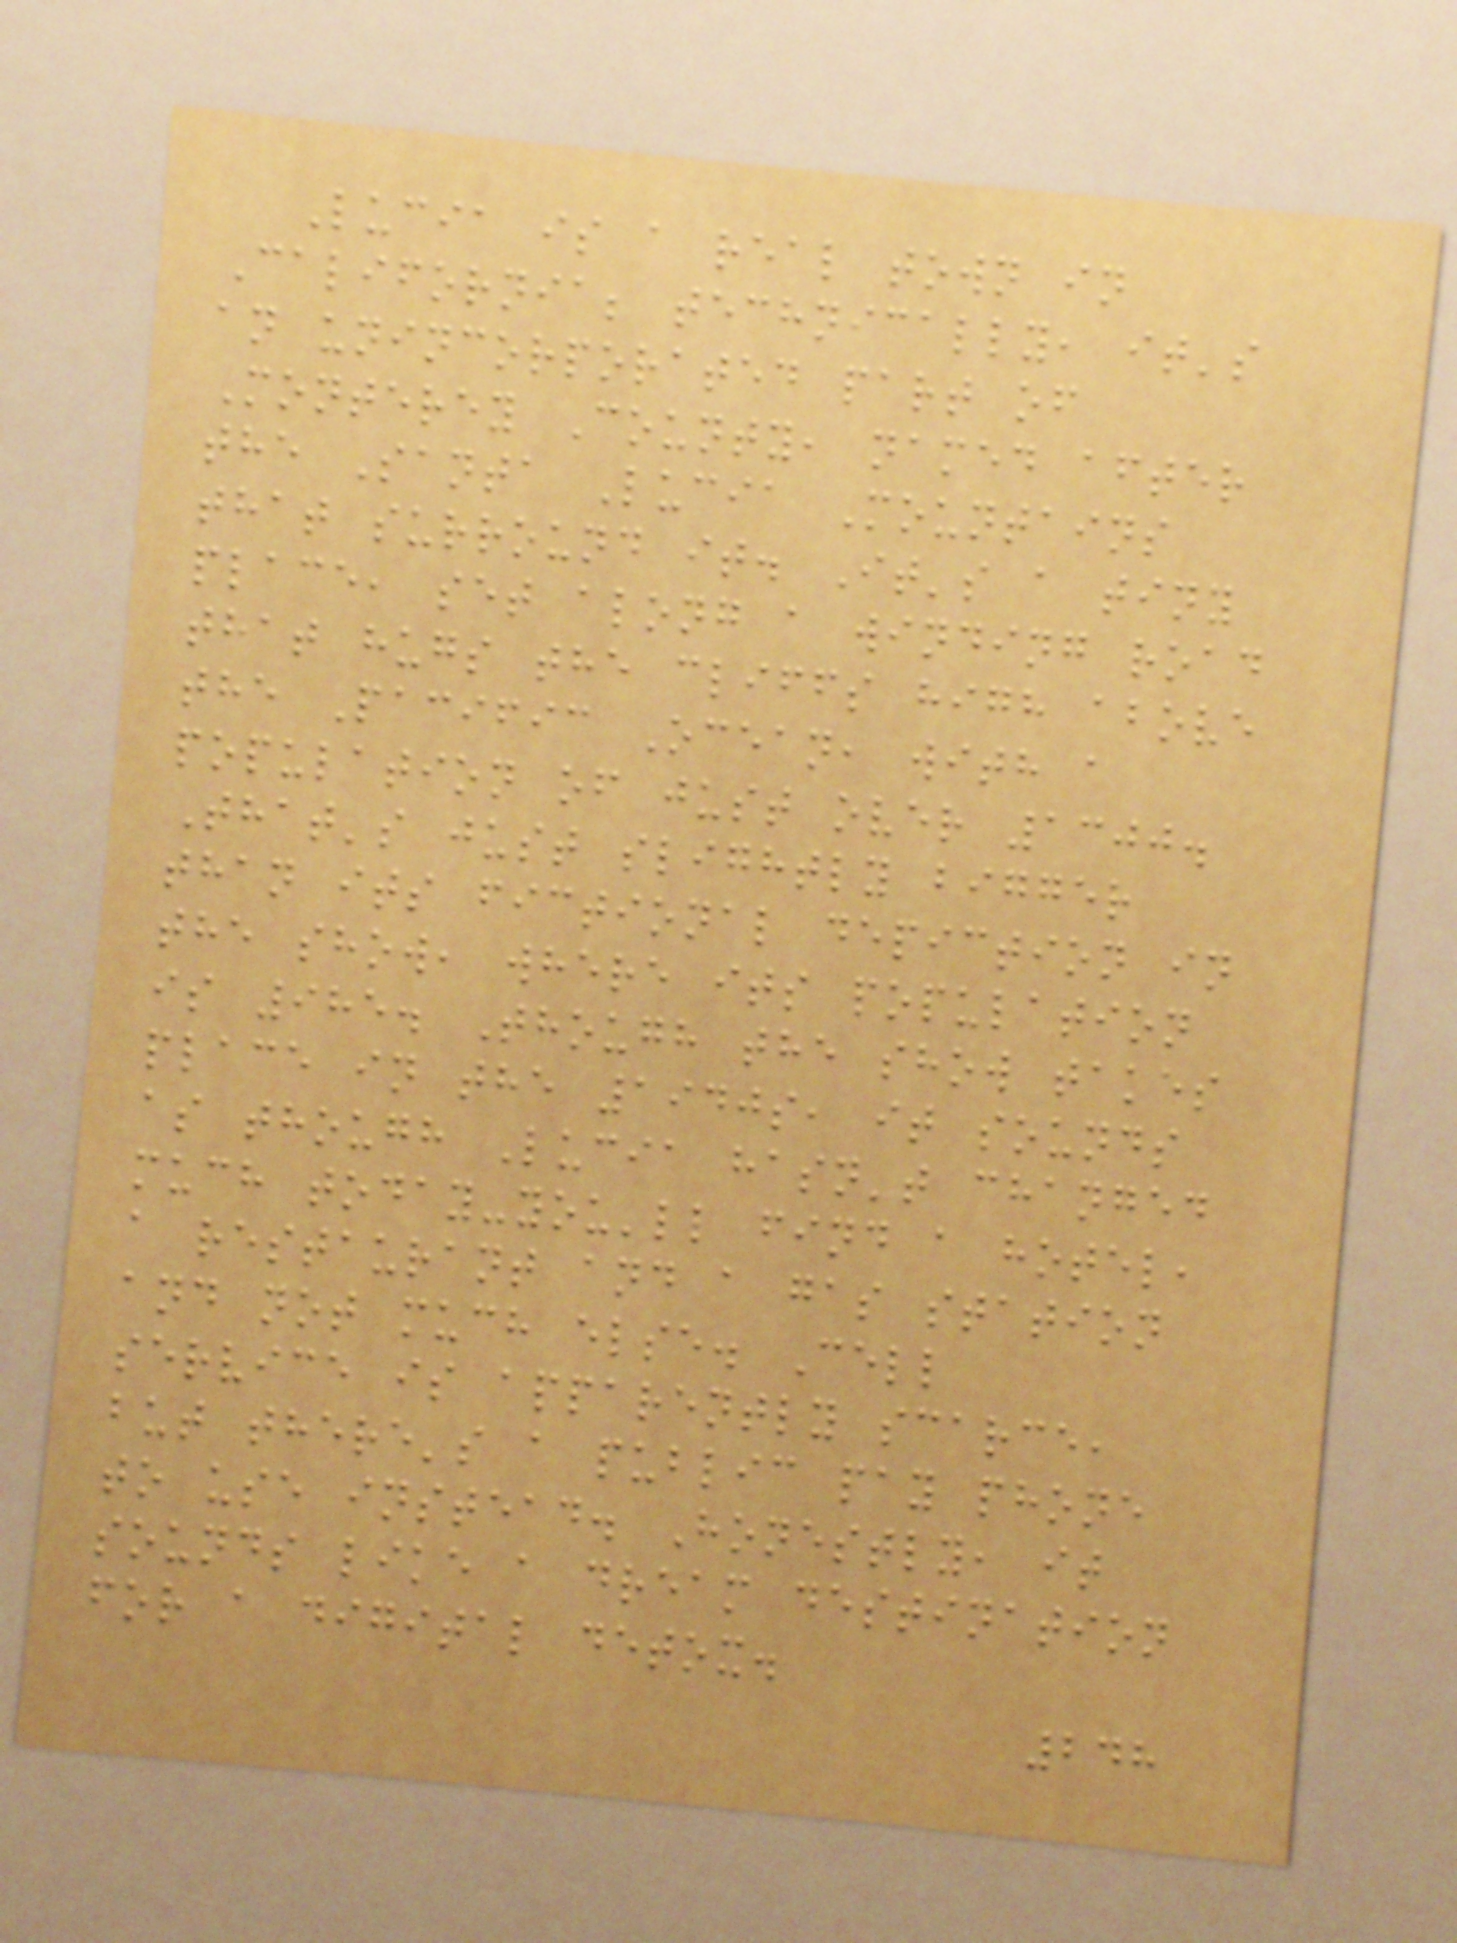Lucia is a real town in
California; technically, it's
an unincorporated part of
Monterey County, named after
the Santa Lucia Mountains
that surround it. It's a tiny
place, set along a winding road
that hugs the cliffs high above
the Pacific Ocean, with a
population of just over 1300.
That's just slightly bigger
than its fictional depiction in
the show, where its population
is 985. Though the show takes
place in the 1940s, it sounds
as though Lucia hasn't changed
much today-you'll find a hotel,
a restaurant and a gas station
and not much else. Cell
service is apparently scarce,
but there's a public pay phone
to use instead. Honestly, it
sounds like a dream destination
for a digital detox.
248
